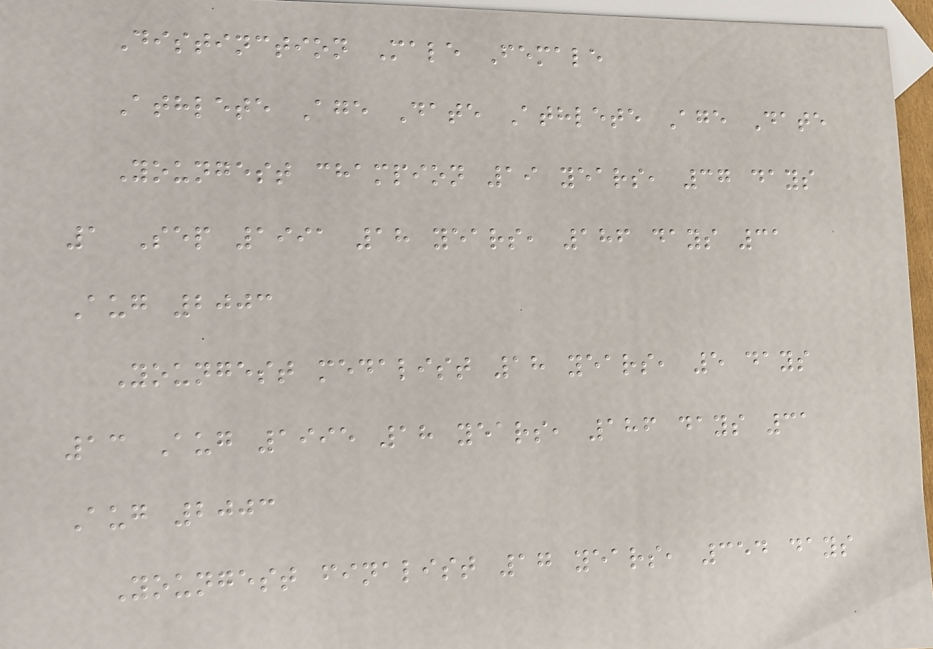Distinction Male Female
Athlete Age Date Athlete Age Date
Youngest champion 19 years, 37 days
1 Sep 1991 18 years, 186 days 31
Aug 2003
Youngest medalist 18 years, 5 days
13 Aug 1995 18 years, 186 days 31
Aug 2003
Youngest finalist 17 years, 354 days
